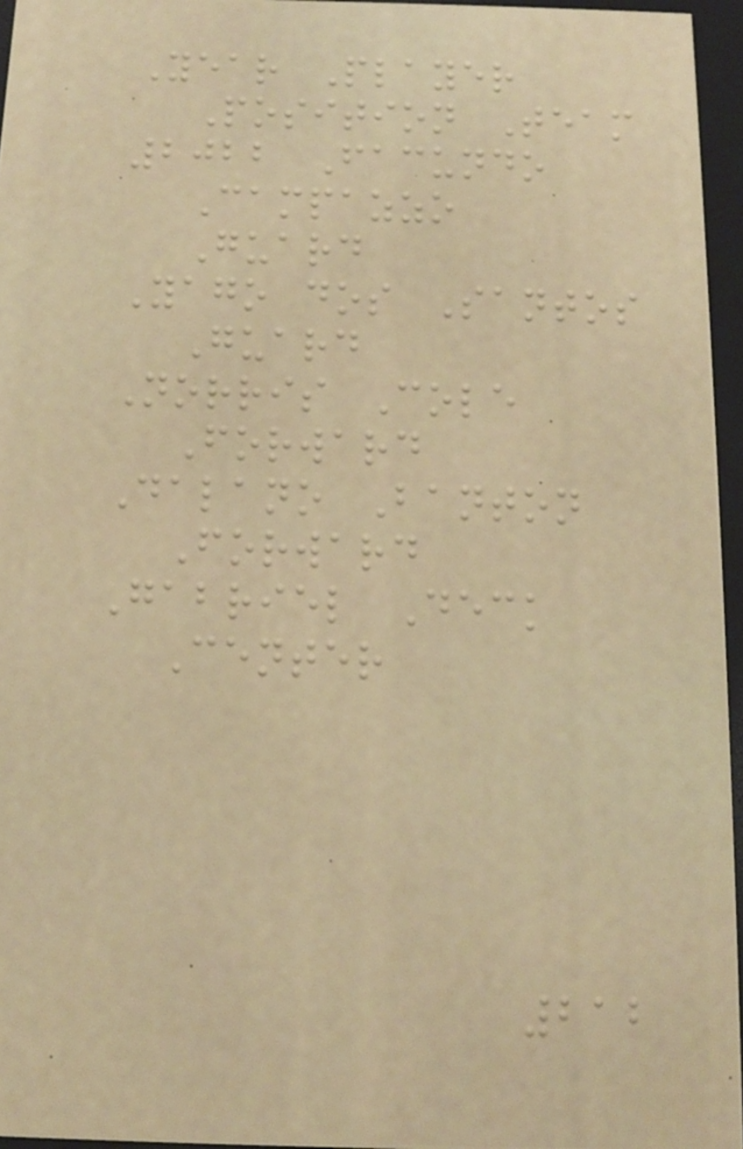Year Player
Position Team
2022 Facundo
Campazzo
Guard
Yago dos Santos
Guard
Norris Cole
Forward
Dalano Banton
Forward
Gabriel Deck
Center
212
